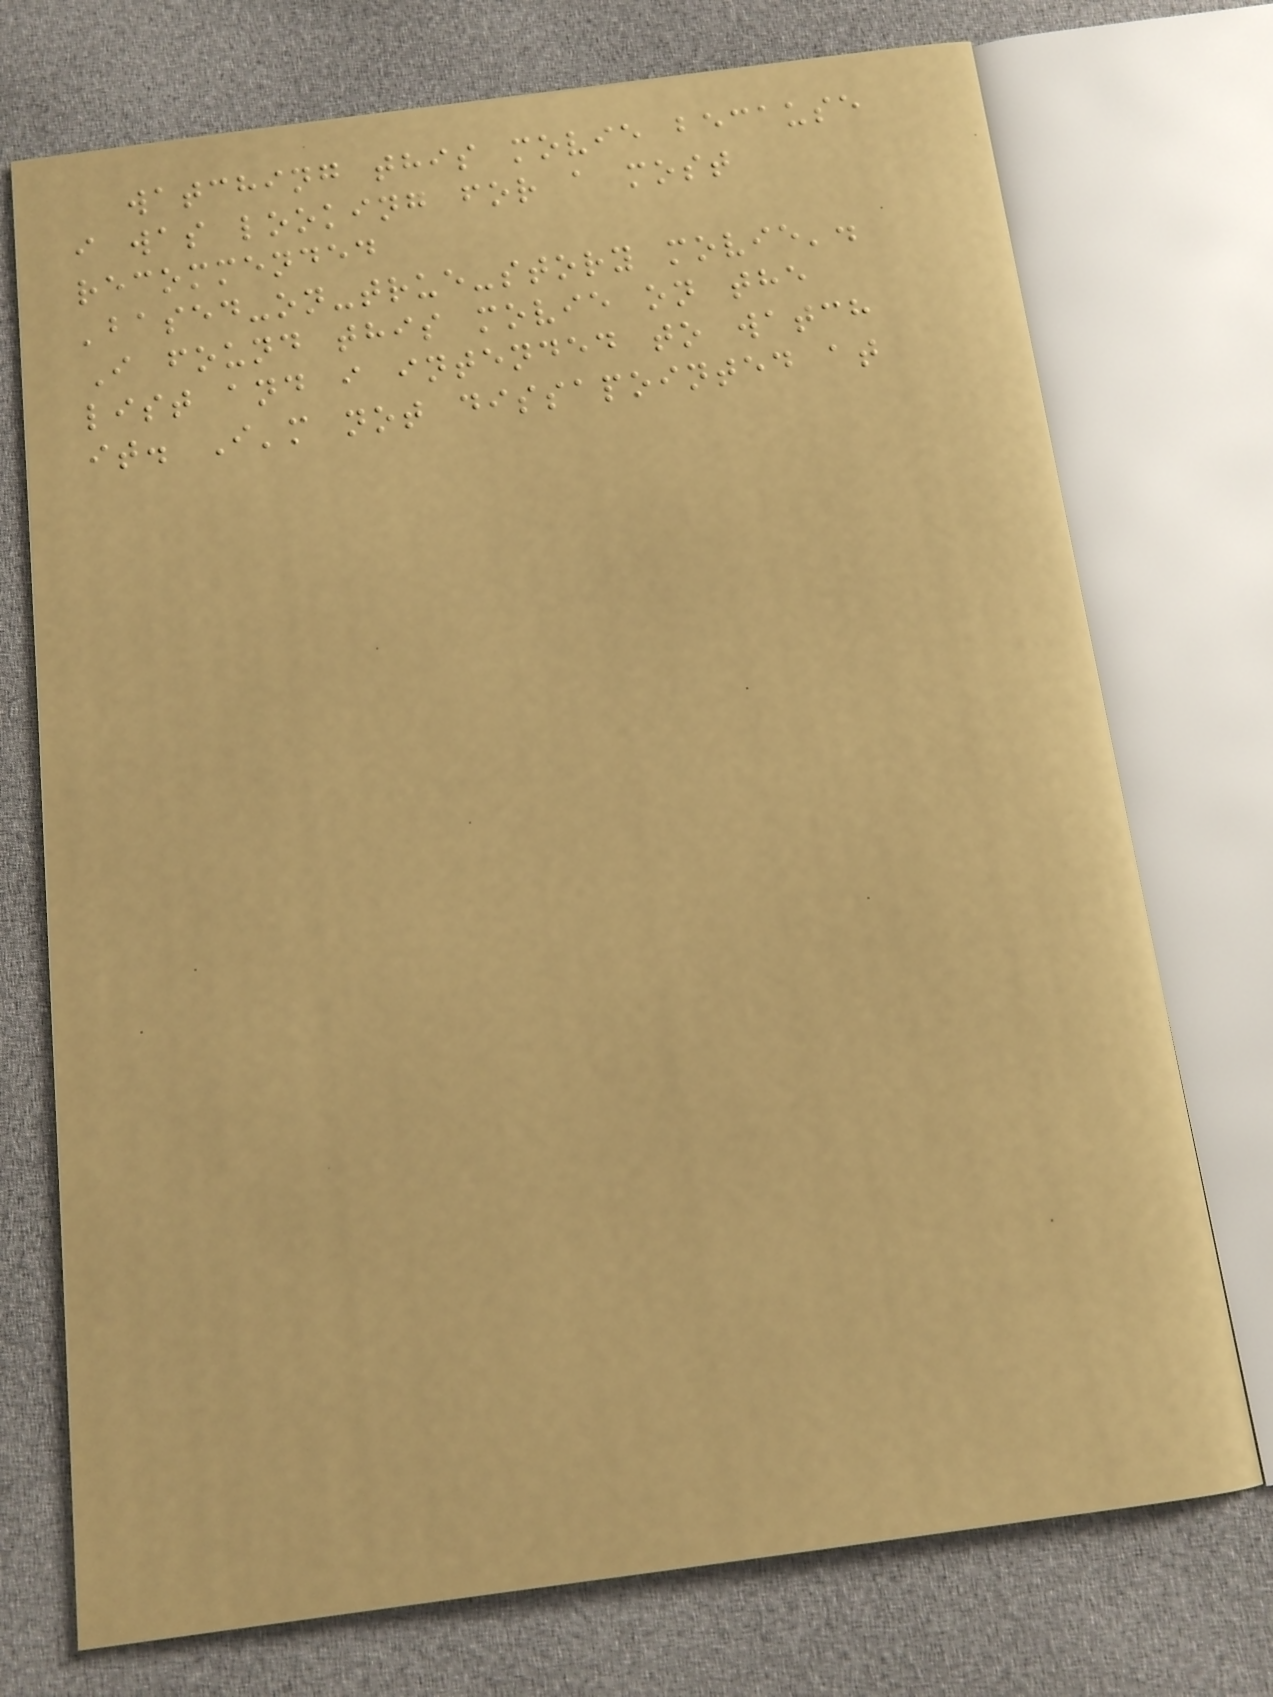watching this movie because
i was looking for a most
recommended
'based-on-true-story movie'.
I found this movie on the
list and i intended to watch
it. I'm not dissapointed at
